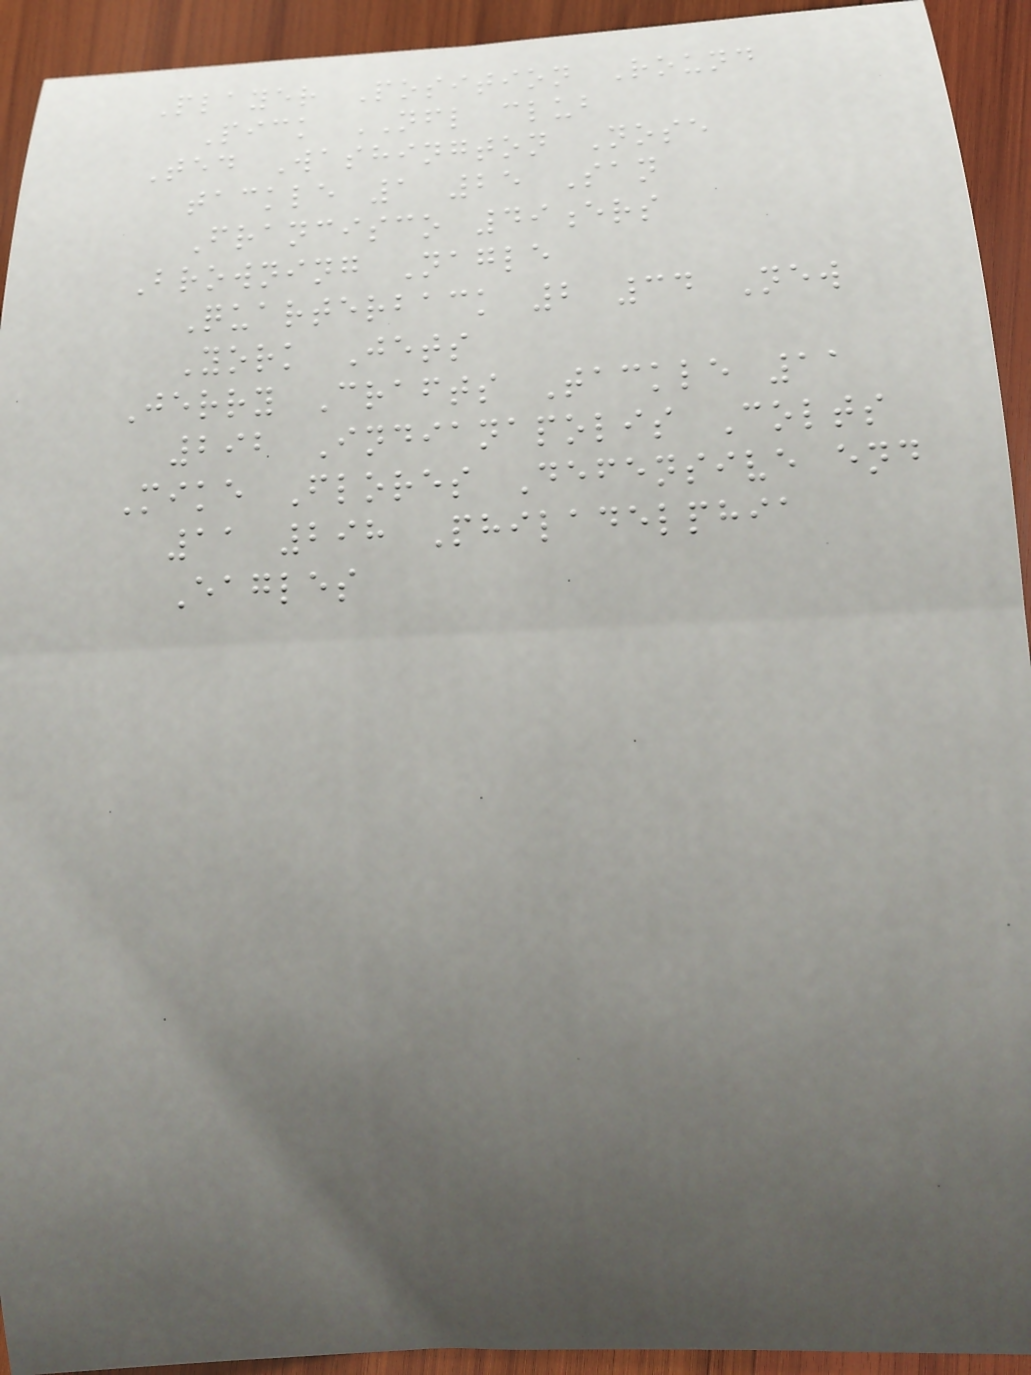Player Position Round
Pick NFL club
Ted Washington Nose
tackle 1 25 San
Francisco 49ers
Browning Nagle
Quarterback 2 34 New
York Jets
Jerry Crafts Tackle 11
292 Indianapolis Colts
Mike Flores Defensive end
11 298 Philadelphia
Eagles
